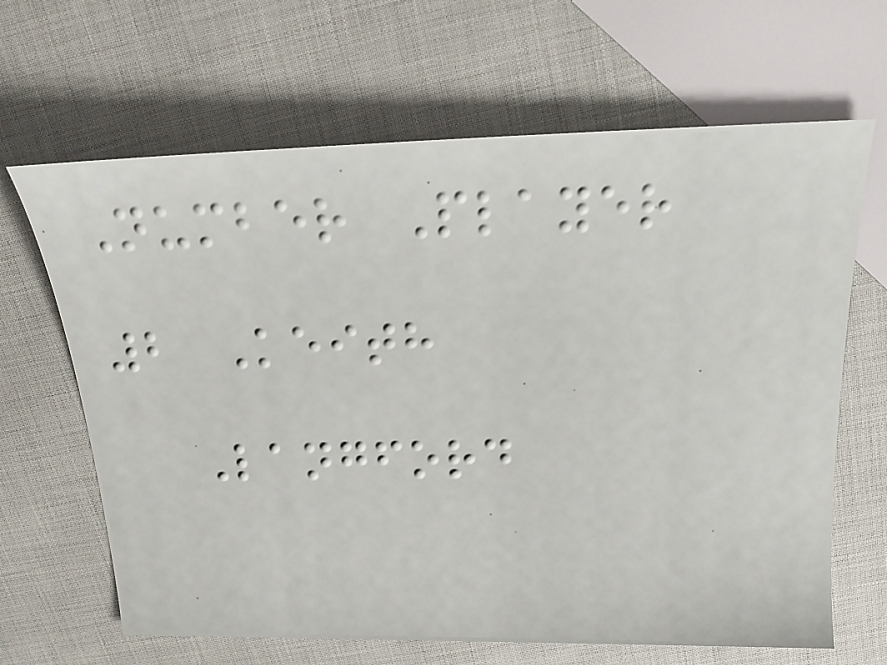Number Player
2 Keith
Langford
